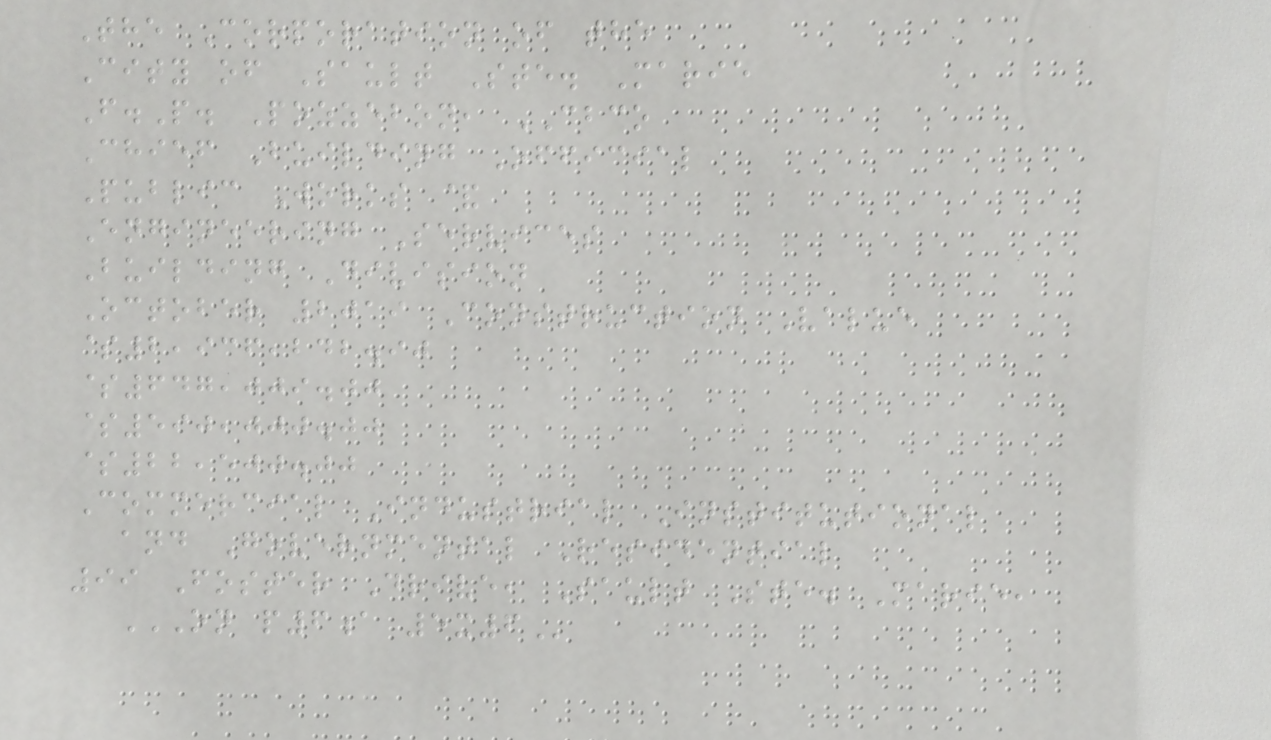The Corporation of the
City of Sault Ste. Marie
F.P. Pozzebon, CBCO
Chief Building Official
Public Works &
Engineering Services
Building Division
October 2019 Construction Value
$2,936,242.90
$647,009.00
$590,000.00
$22,500.00
Commercial Industrial Institutional
and Governmental Residential
99 Foster Drive, Sault Ste. Marie,
ON P6A 5X6
